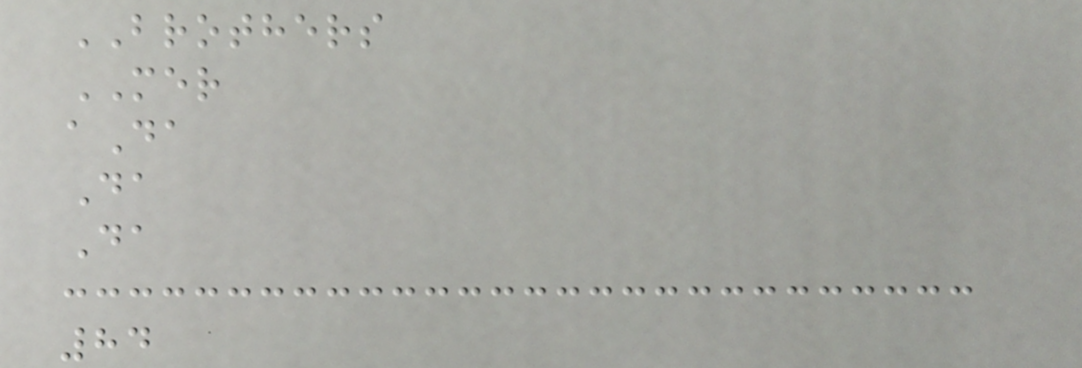BROTHERS
MER
aDa
Da
Da
84
